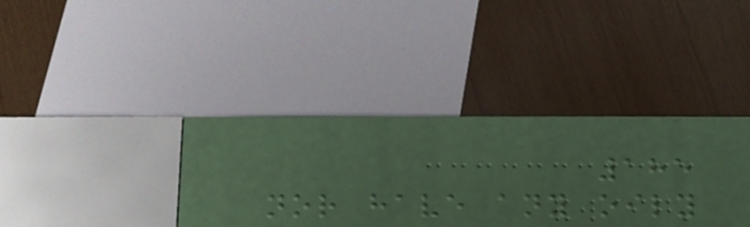185
nor have any oily
